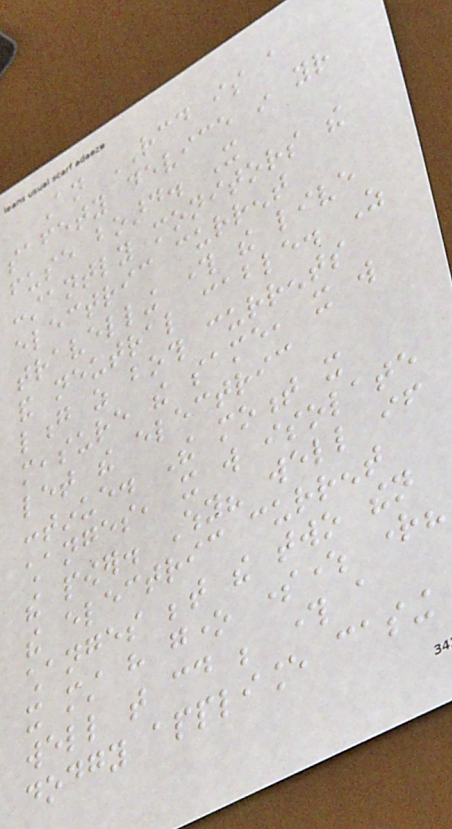An RCD is a
safety device in your
fuse board. It
constantly monitors the
electric current
travelling through the live
and neutral cable. As
long as both currents
measure the same, it will
let the electric
continue. The moment it
changes, it will isolate
the power. Why? well if
the electric current
changes between the two then
it must have gone somewhere right?
well that could be through a
dodgy appliance casing
